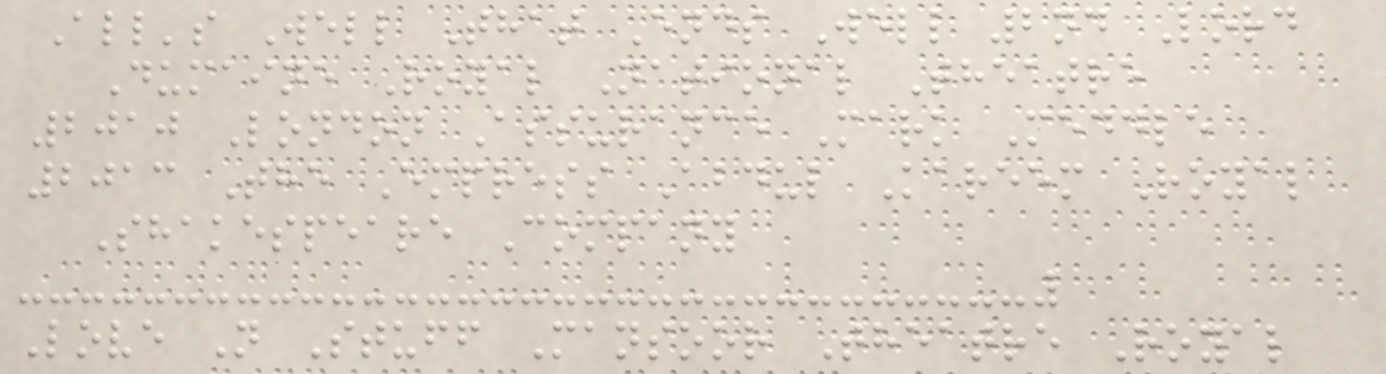All's Well That Ends Well 2nd Lord
Dumaine Royal National Theatre
2010 London Assurance Mark Meddle
2013 The Empress Abdul Kareem Royal
Shakespeare Company
Love N Stuff Mansoor Theatre Royal
